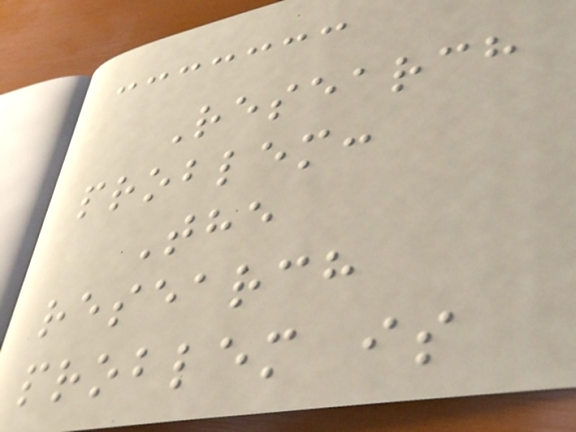Research
problem:
The
research
problem is
